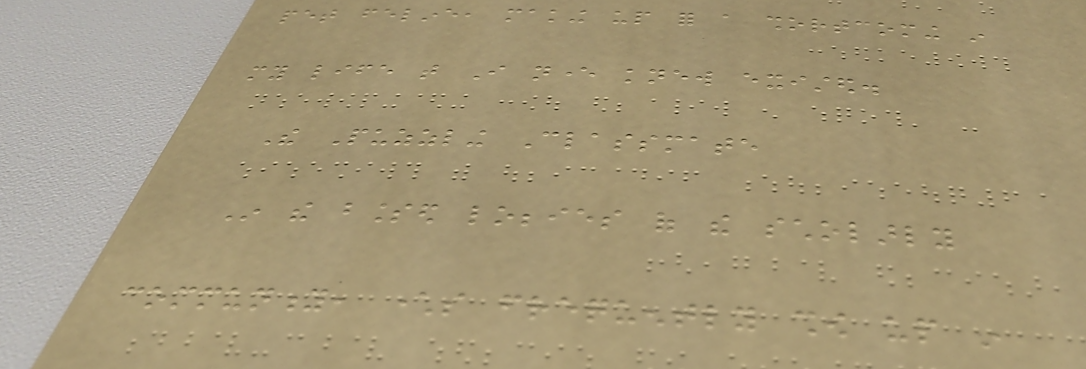pet feline, making up for a shortcoming in
my life that I never knew existed.
The Puzzling Classmate
In the blessed lobbies of the scholarly
community, characters frequently show up in
